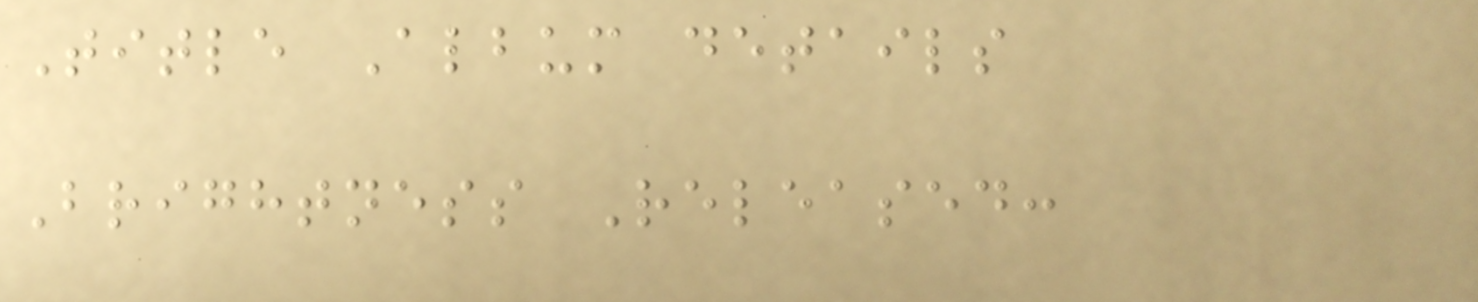Title Album details
Brightness Released:
